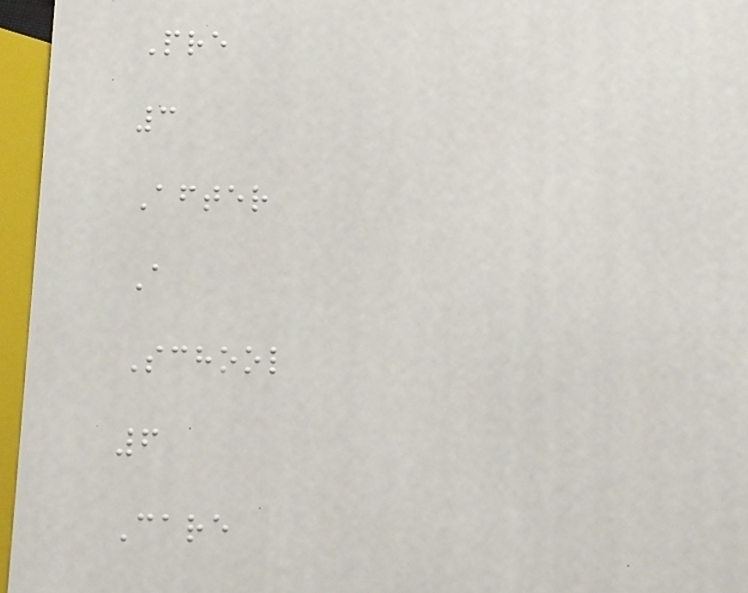Pre
3
After
A
School
6
Care
